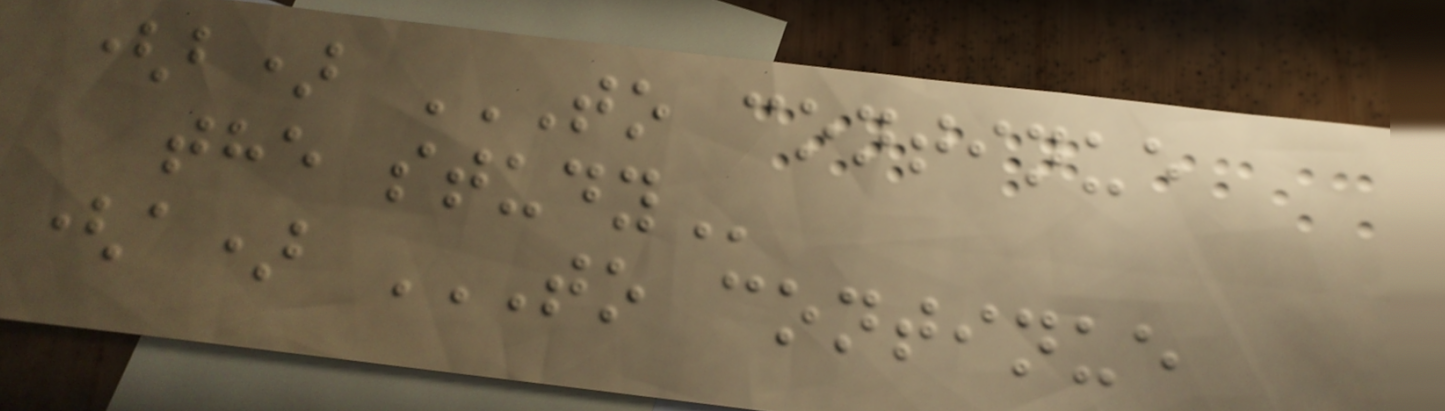(b) TO CONTINUE
THE STUDY
(a) TO CONTINUE
